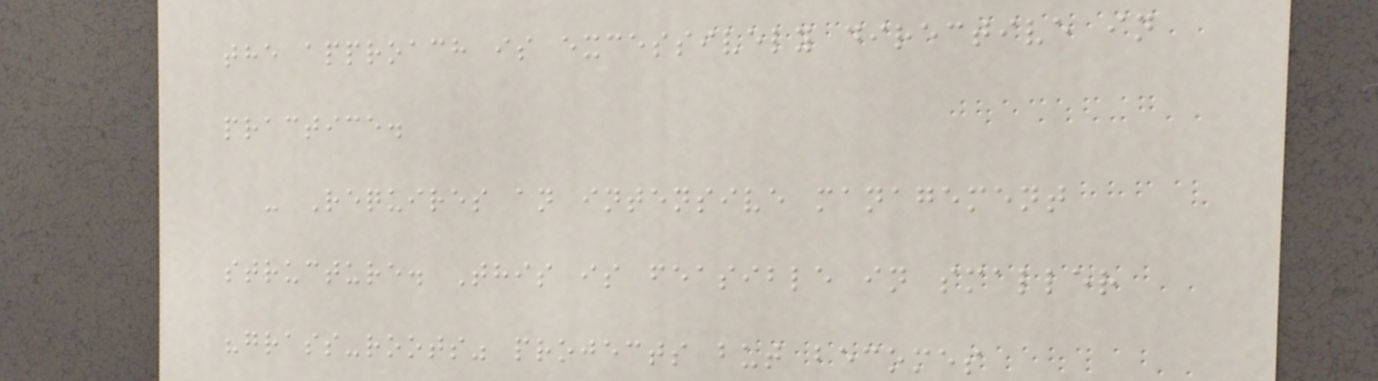the approach is excessively directive in
practice.
- Requires an intensive management
structure. This is feasible in smaller
"grass-roots" projects but becomes
